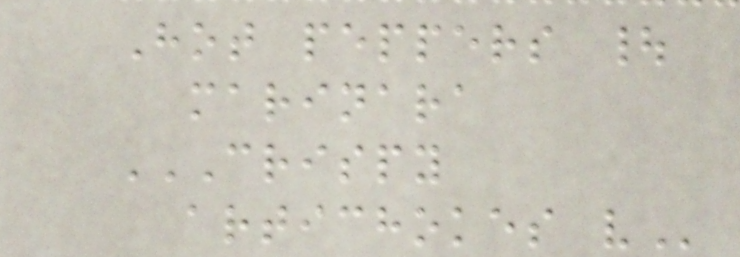Hot peppers |
marinara
CRISPY
ARTICHOKES V
